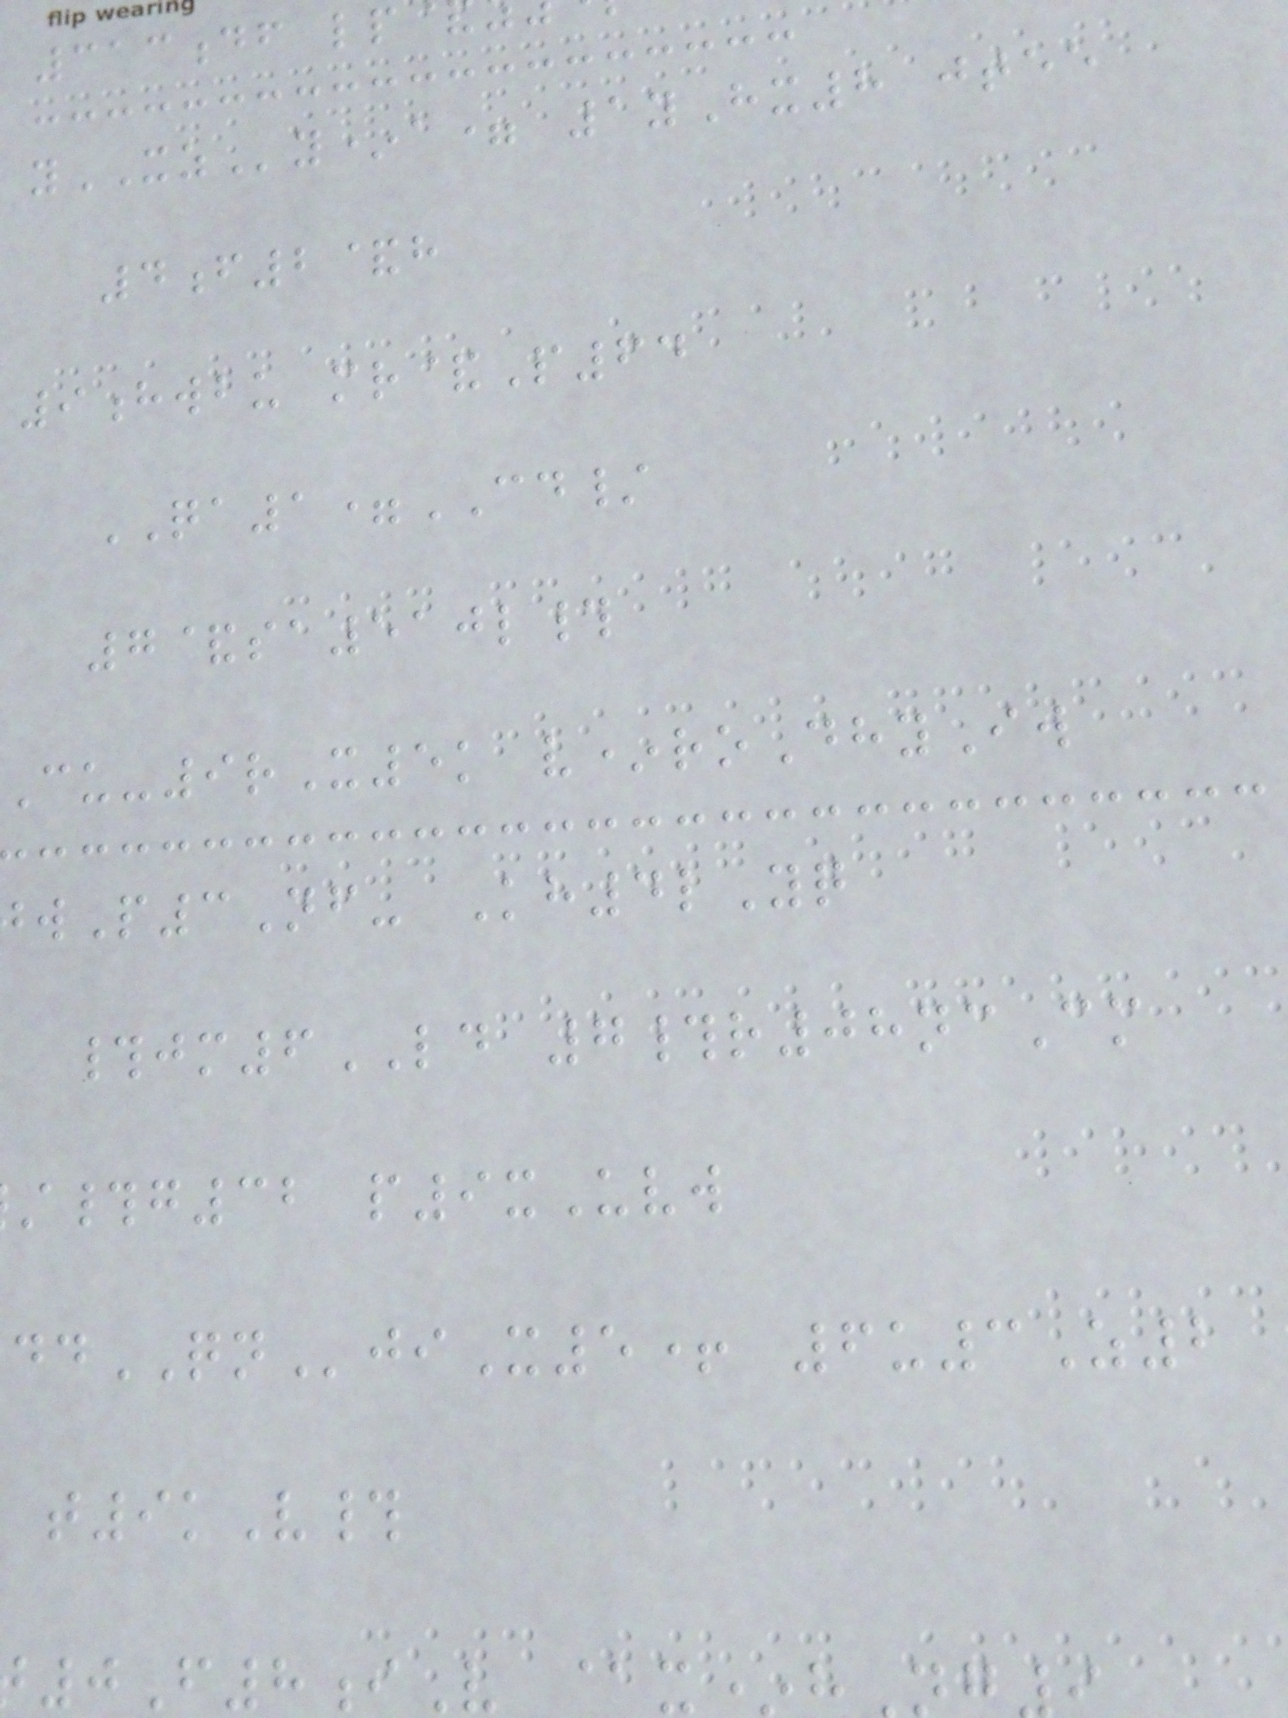313df lp
yXZy*a= 1yHx8 jtee
4f2&h
9hwbu mr&P64
QA1=CD/
7&sa510l#
Cu-9rX5k v*roDhyIw
wP3Nf- Kh4lYq
#jm6LD 7#r08ncCm
#g32 p9xUvw
QNjiX5+ 6u3Z2
t9kV#
0F8iV @x*h
